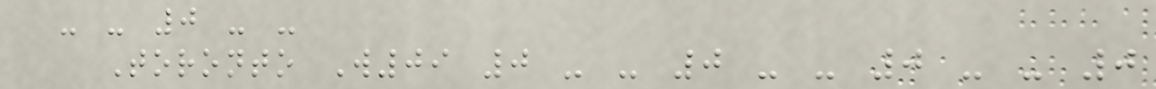- - 0 - -
Toronto W09 0 - - 0 - - 0 - - 0
